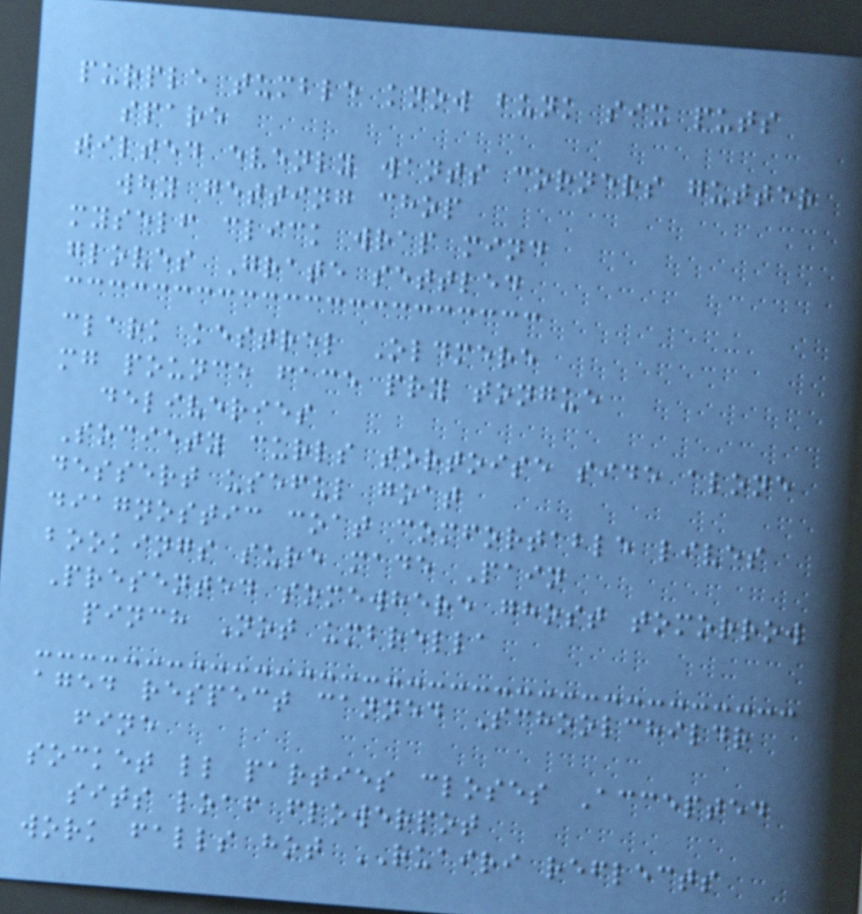purple tumble know bunk six puts
spare
tilted evenly wants corners gutter
why getting chop
myself click wrap mind
gloves Grate settled
clark kestrel Oldmere
mg pounce face pry tongue
deliveries
Society curls tortoise side alone
dessert useful goat
diagnostic coat comfortable lives
bookings sure made Pain
Presented somewhere ghost tomorrow
pinch Not umbrella
aged respect canned Schoolchildr
fine
socket ll parties closes Accepted
sits loaf flowerpot
work falls hot RUAIRI reflects
